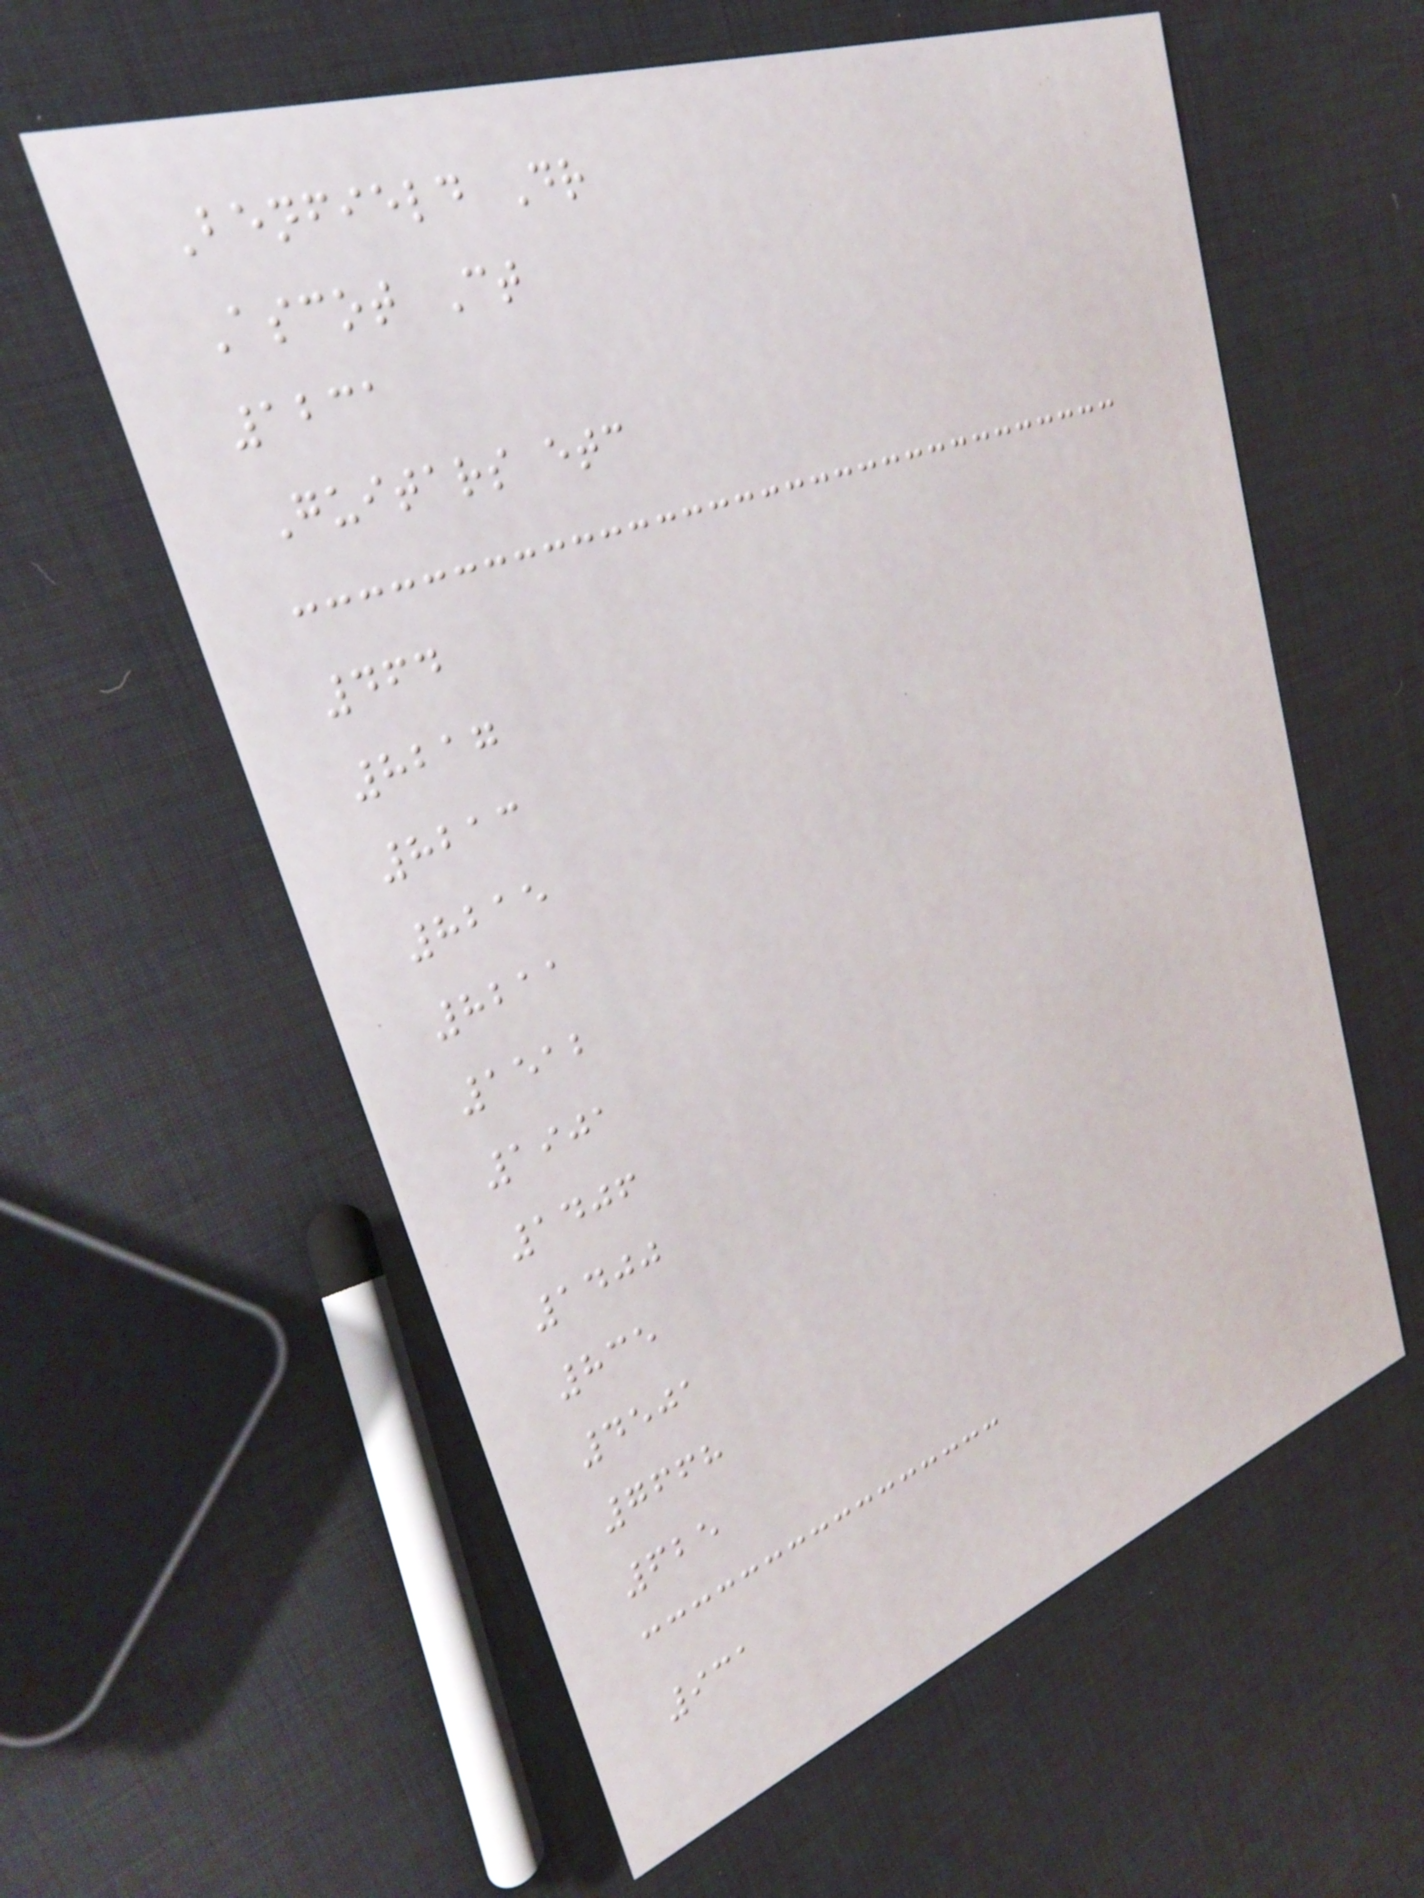Benfield Dr
Ascot Ct
1231
Guitars etc
464
8217
8213
8215
8211
1512
1901
1406
1400
835
4501
7668
625
931
